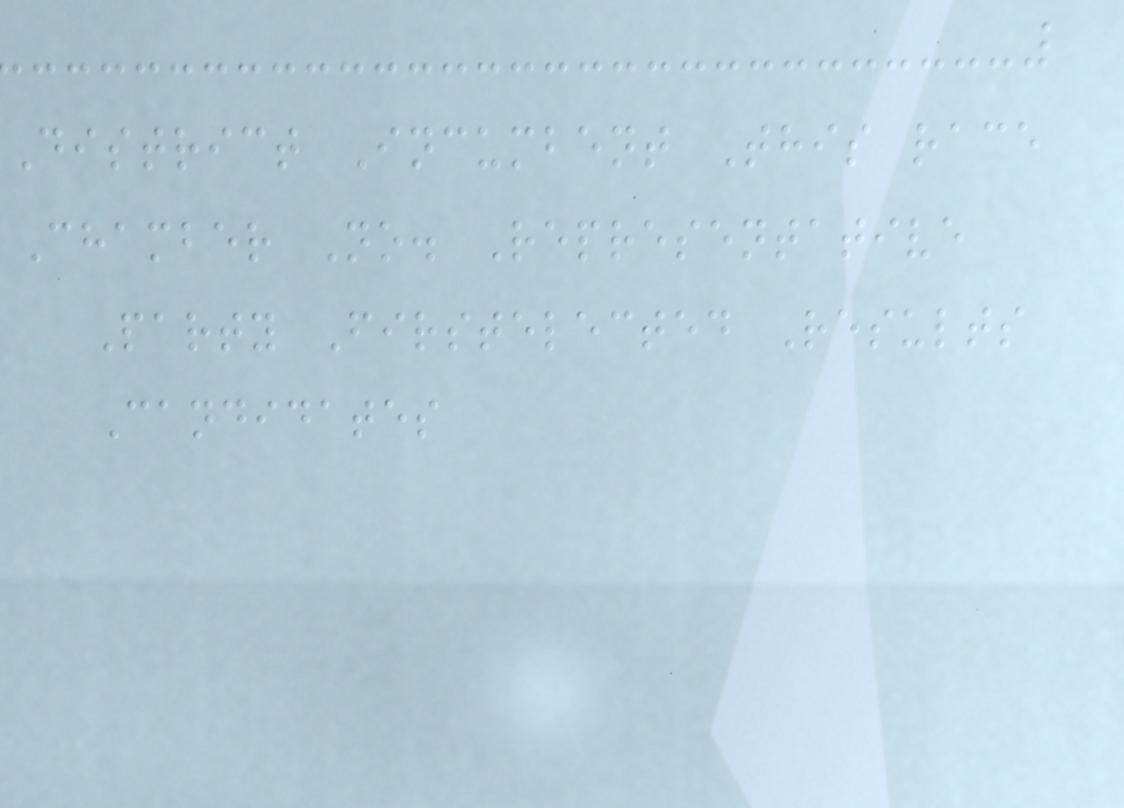District Incumbent This race
Chamber No. Representative
Party Firstelected Results
Candidates
